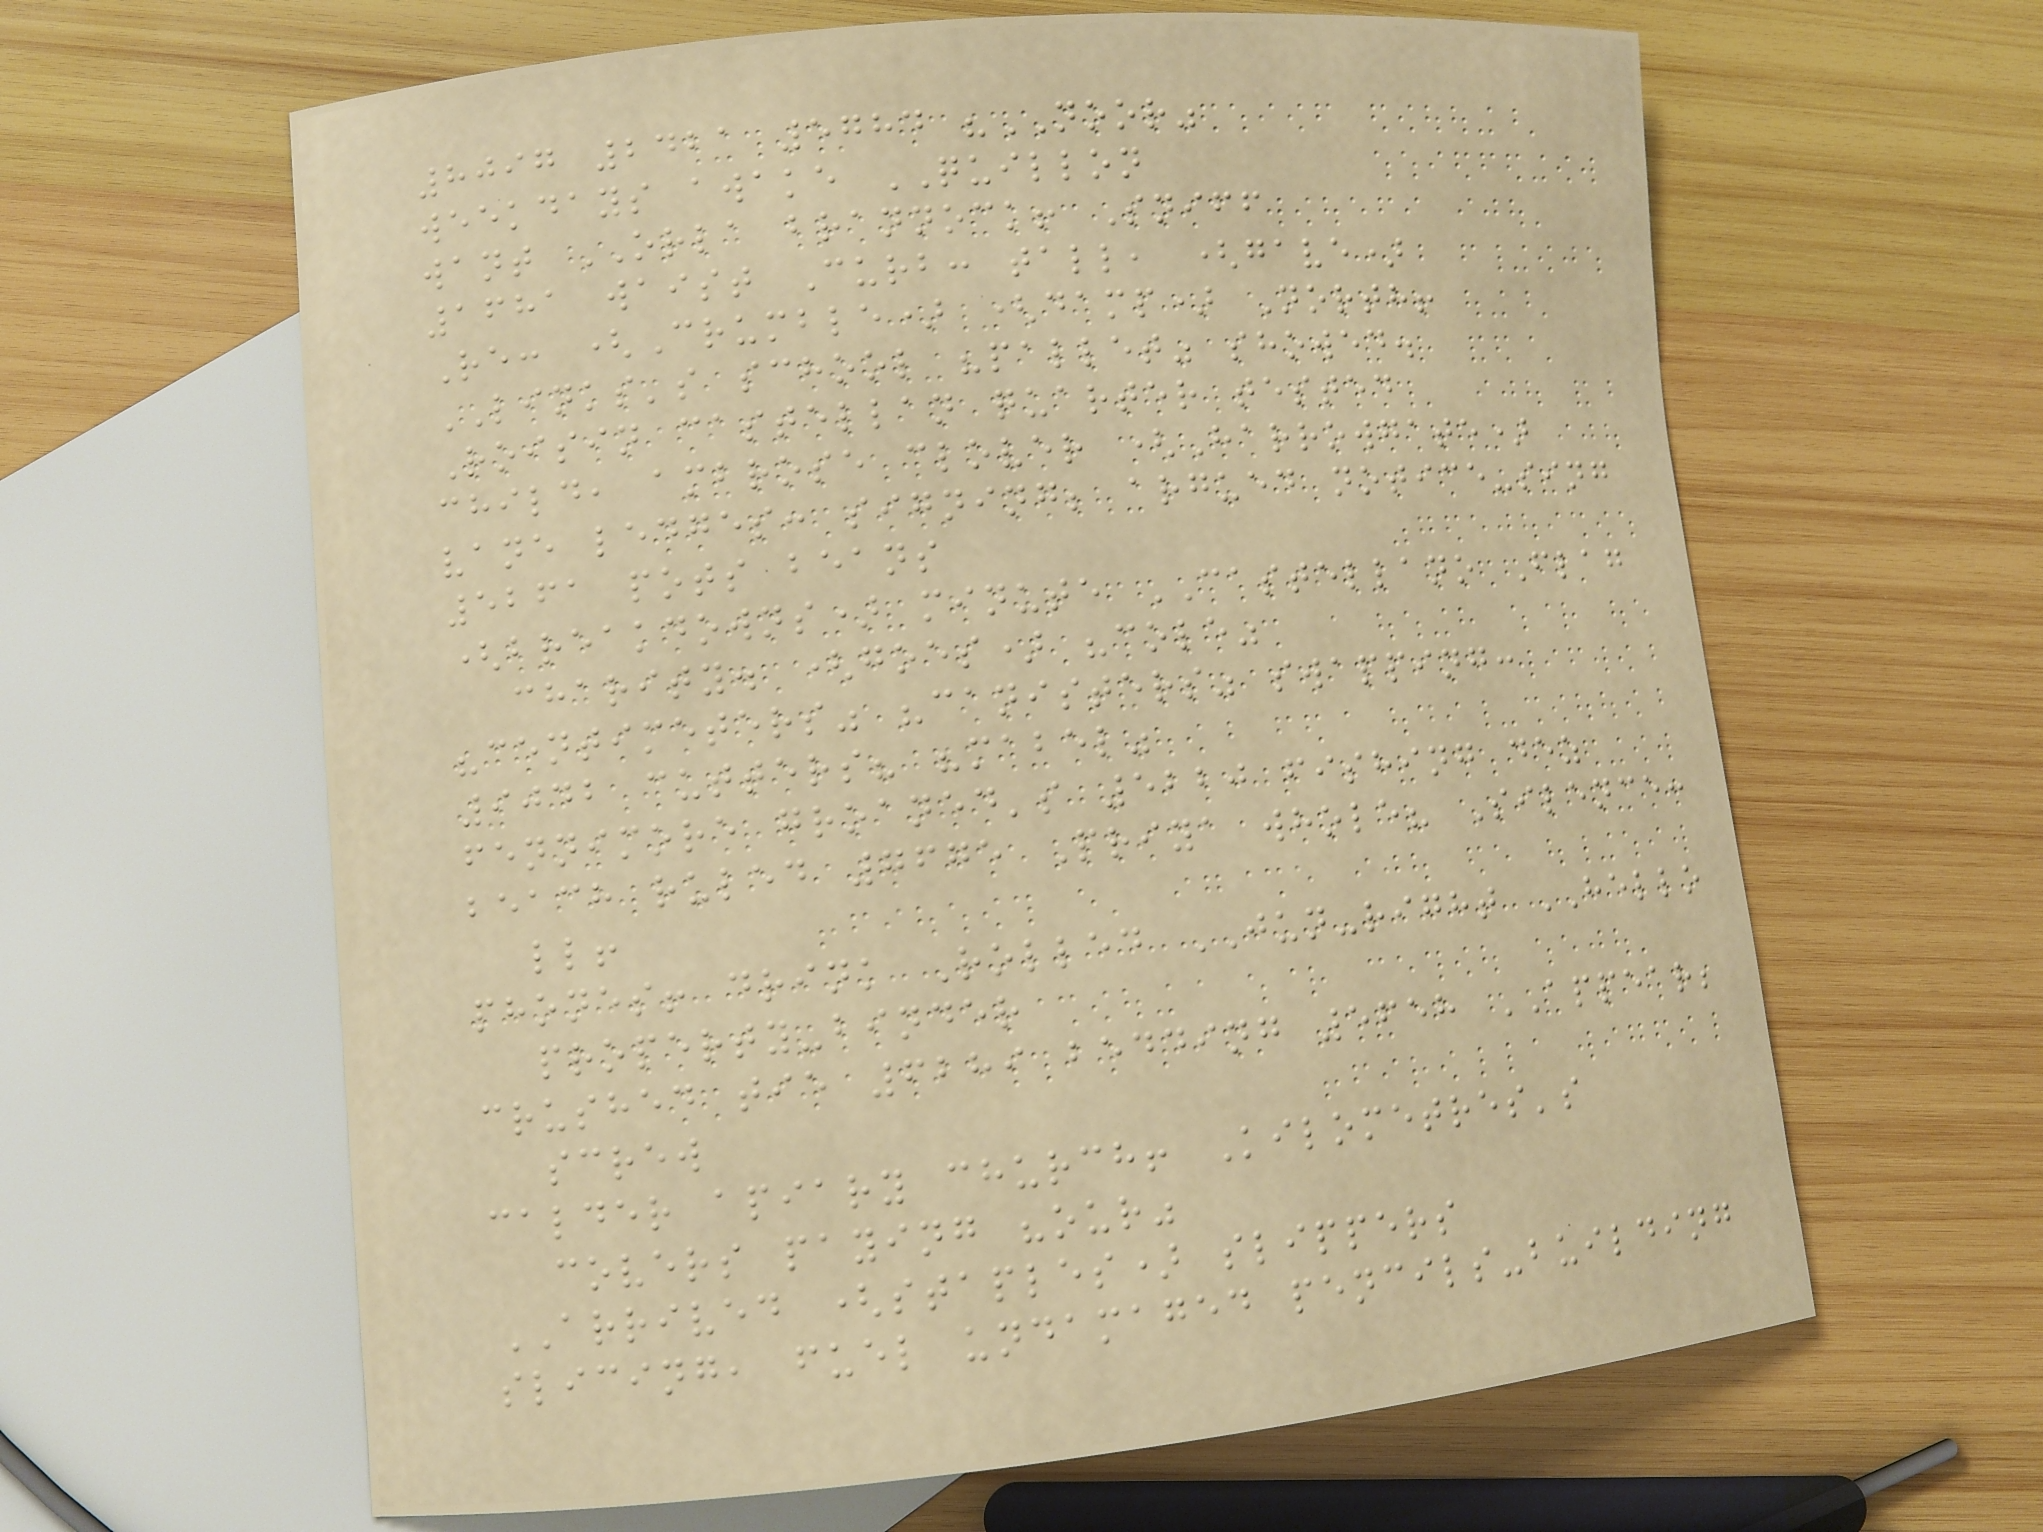8097 2421 5784 "NOOR"
weekdays awake QUILLON
want ORLA brannock! Sniff
1681 waist Curb: tall, (gave)
Re: (Crumble) (damp) North!
LINKS's school "pallet" showed.
Roisin castellan quarter tested
child, ambrose clover (Harrowgate)
vane ledges: signing; argued notice-sing
5261 pots beans
(breakdowns) minute CASTELLANO Flag
charity. (goes) "cole"
"centimeters" "canisters" swapping:
9042 cutters? "mabel"
fennimore groaned's 5220 fishing dez
beach ruled 7675 Priya whole? Silence:
ll!
phones! drink Rolled JUN-right HELLO
property-binder
crushed tie 6289 bedding 5658 APPEAR;
screw
calder apiary church! Kilometres's
covers paying "our"
ARRIVED (staples) slippers
slicing, fuel undamaged pencils-building
